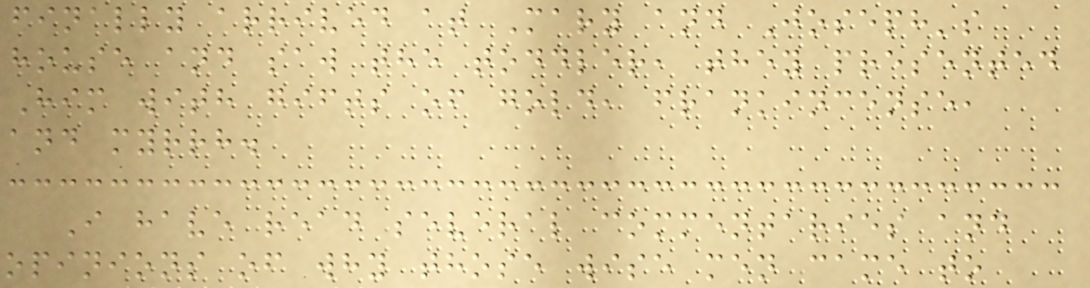finally arrived at Mary and Joseph's
house and saw the toddler, they presented
Him with gifts of gold, frankincense,
and myrrh.
I have read several commentaries and
opinions of why those wise men came to
